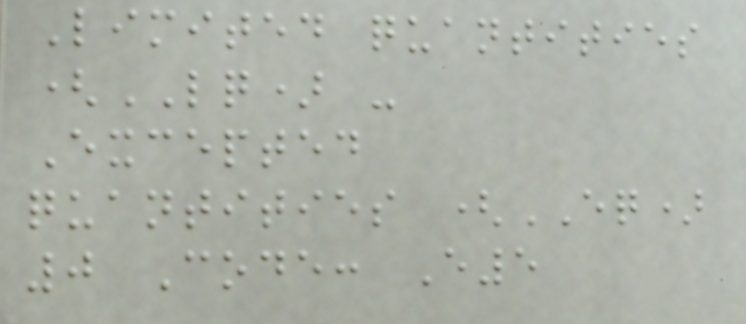Limited quantities
(LQ) -
Excepted
quantities (EQ)
0 Code: E5
